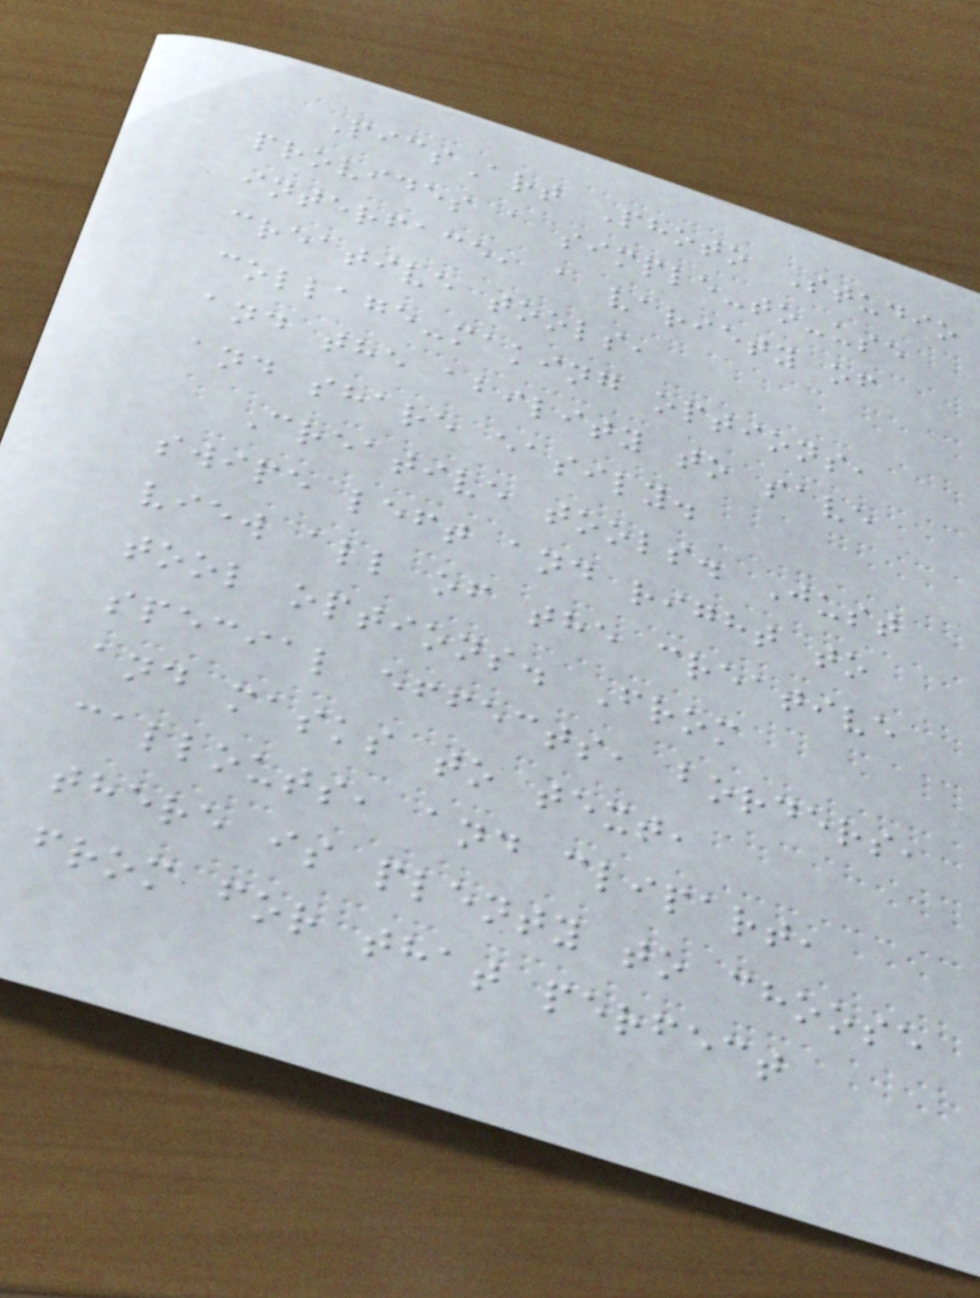PicsArt Photo Studio
provides a simple-to-use
interface, a variety of
creative tools,
collage-making options,
and the ability to save
and share easily.
Creative tools. Just
swipe left and right to
view all of the creative
tool options. From
special effects, borders,
and masks to text,
callouts, and clipart,
there is plenty to choose
from for that perfect
